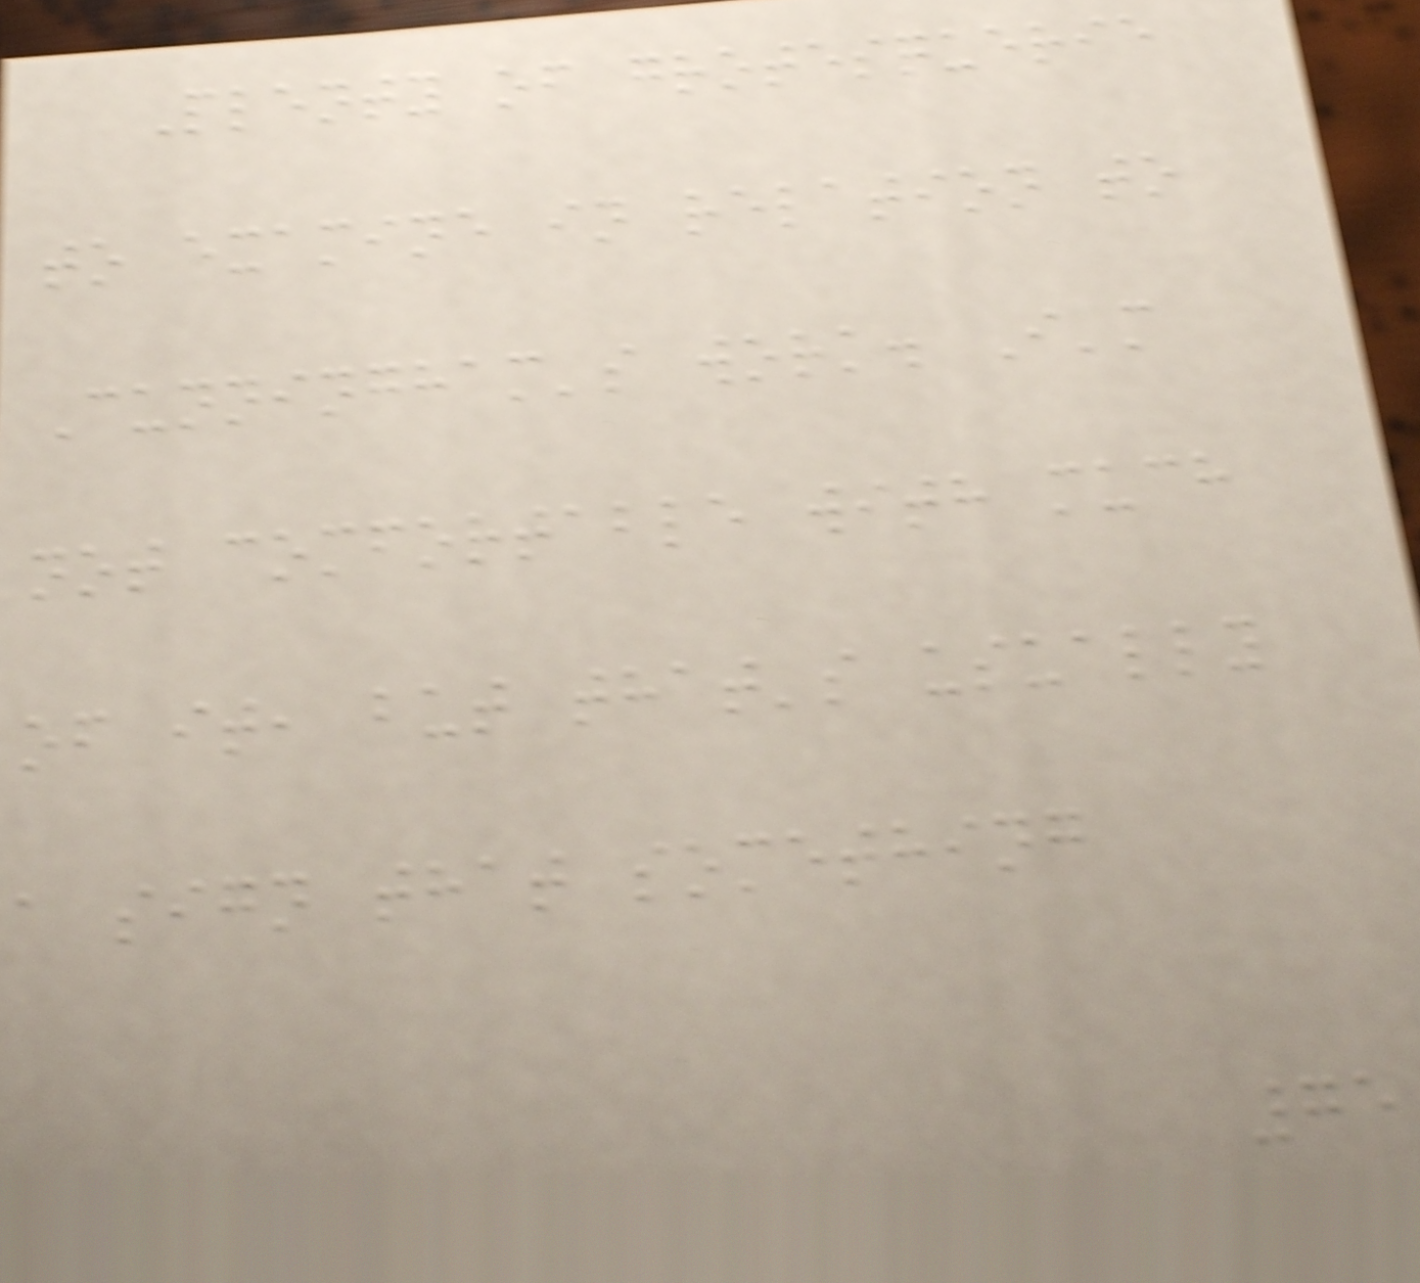Plenty of grotesquerie
to examine in relation to
Cunningham's work. I'm
not comfortable with much
of it, but that's usually
a sign that something
75
